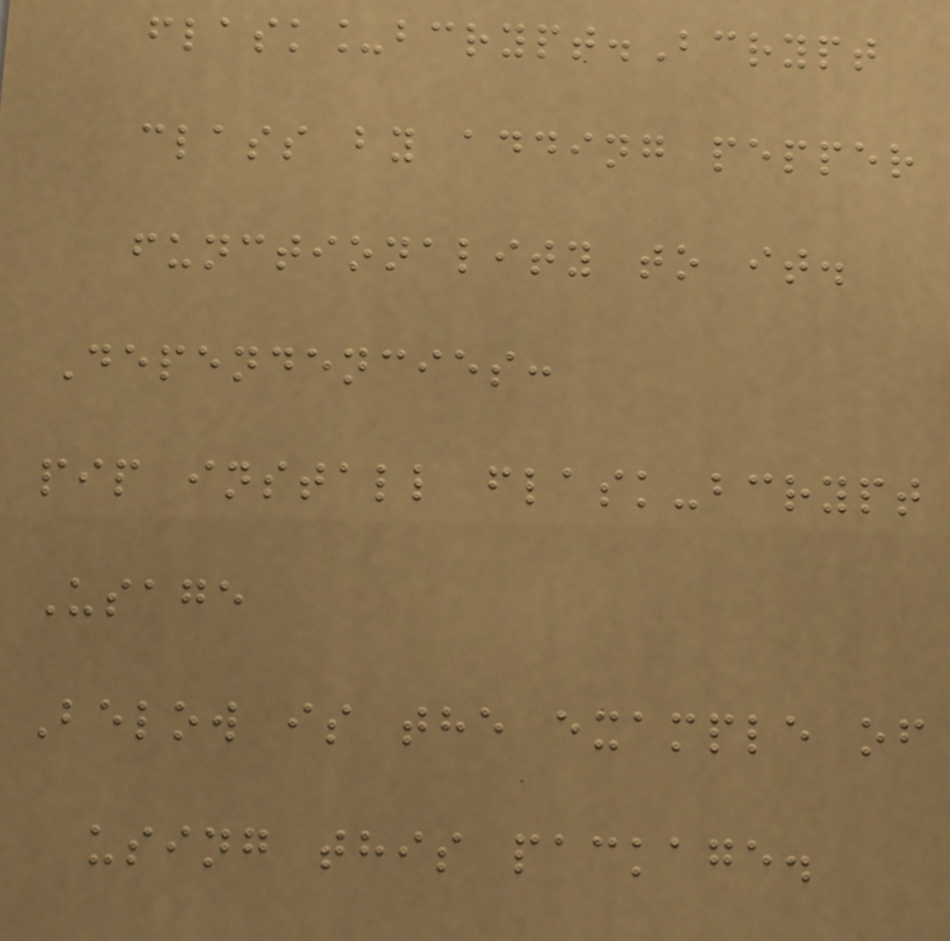flask_bcrypt.Bcrypt
class by adding pepper
functionality to it.
Dependencies:
pip install flask-bcrypt
Usage
Below is the example of
using this package.
